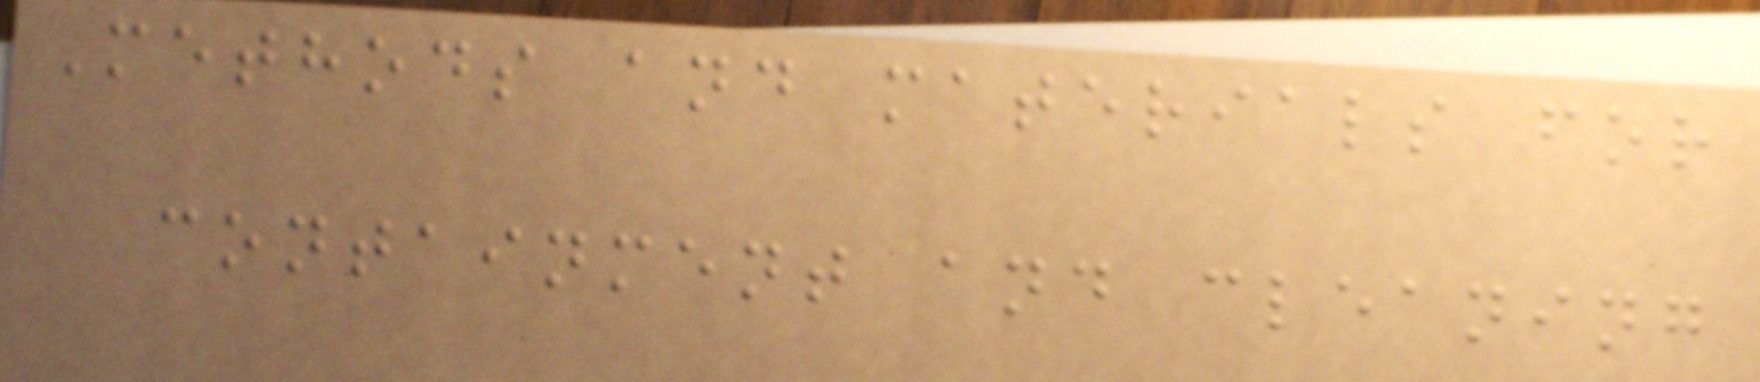Methods and materials for
containment and cleaning
